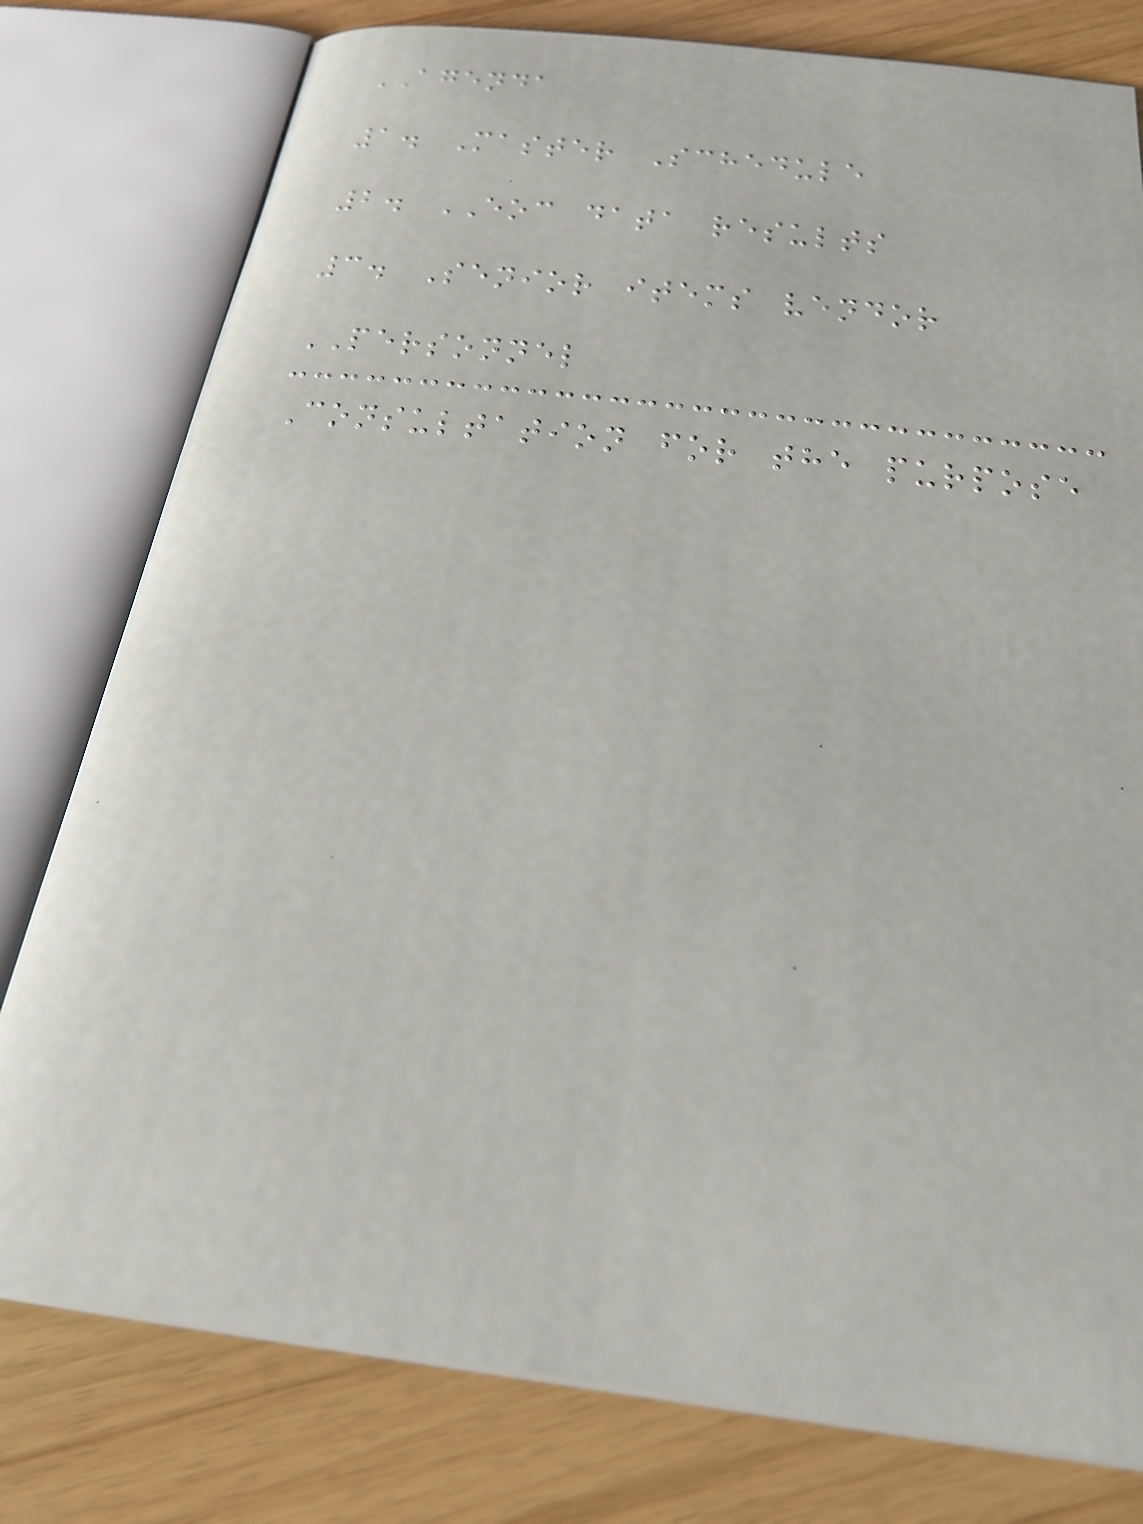AGENDA
1. Master Schedule
2. EOC data results
3. Senior items vendor
PERSONNEL
Consultation for the purpose
